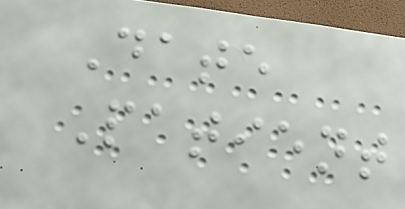Date
Patient
